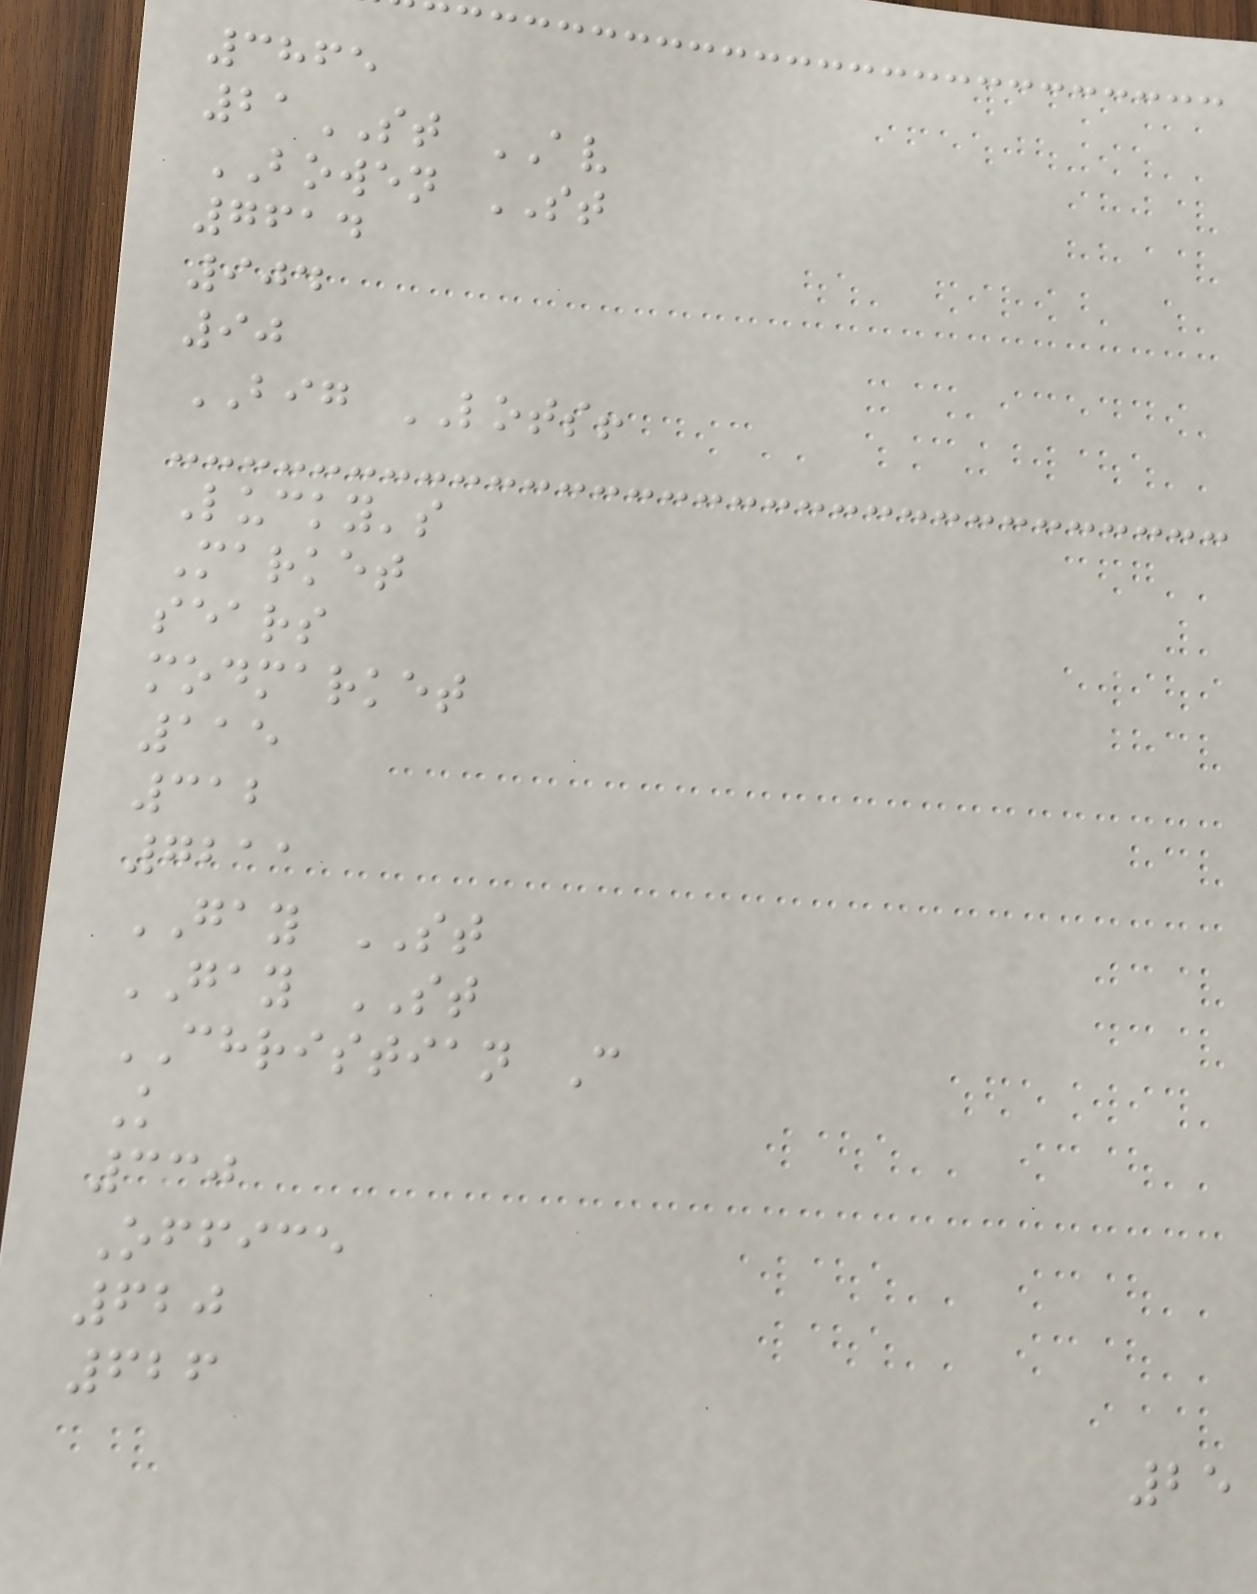3865
21ST AV
BOWEN ST
7614
904
90
BIG LOTS!
Lucky's
Market
sears
modmarket
115
312
7211
GAY ST
GAY ST
CHRISTIAN C
K
330
Office
620
626
25
